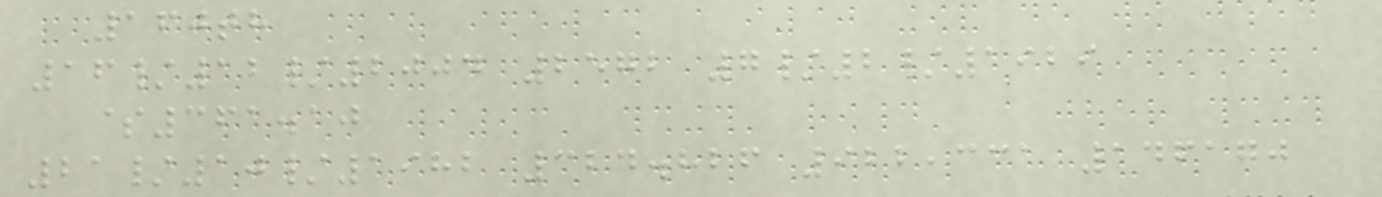160th
16/12/2004 2572 7/2/1929
$361.10
21/10/1982 324.826 922,331 146170
